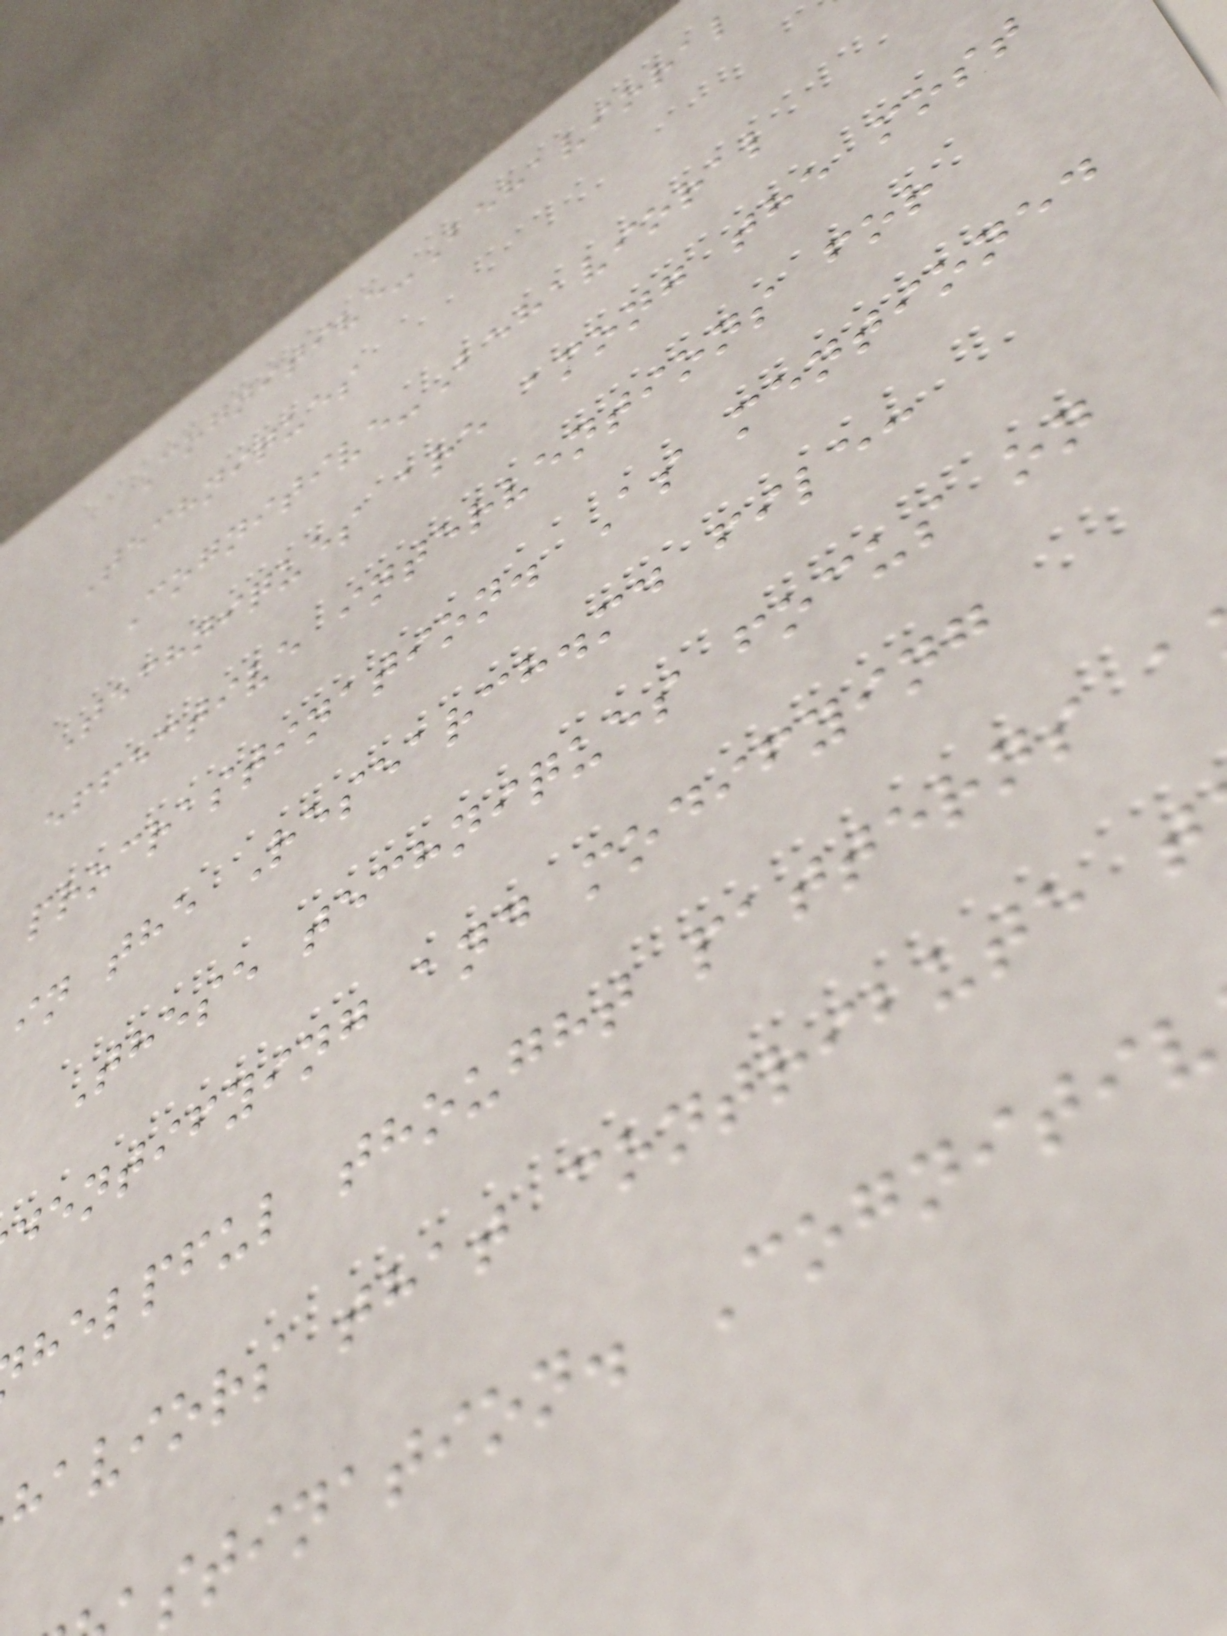Cognitive-Behavioral
Techniques
Cognitive-Behavioral
Techniques are among the most
effective interventions for
procrastination. As mentioned
in the Research.md file:
These techniques focus on
dentifying and modifying
helpful thought patterns a
haviors that contribute t
stination. Cognitiv
